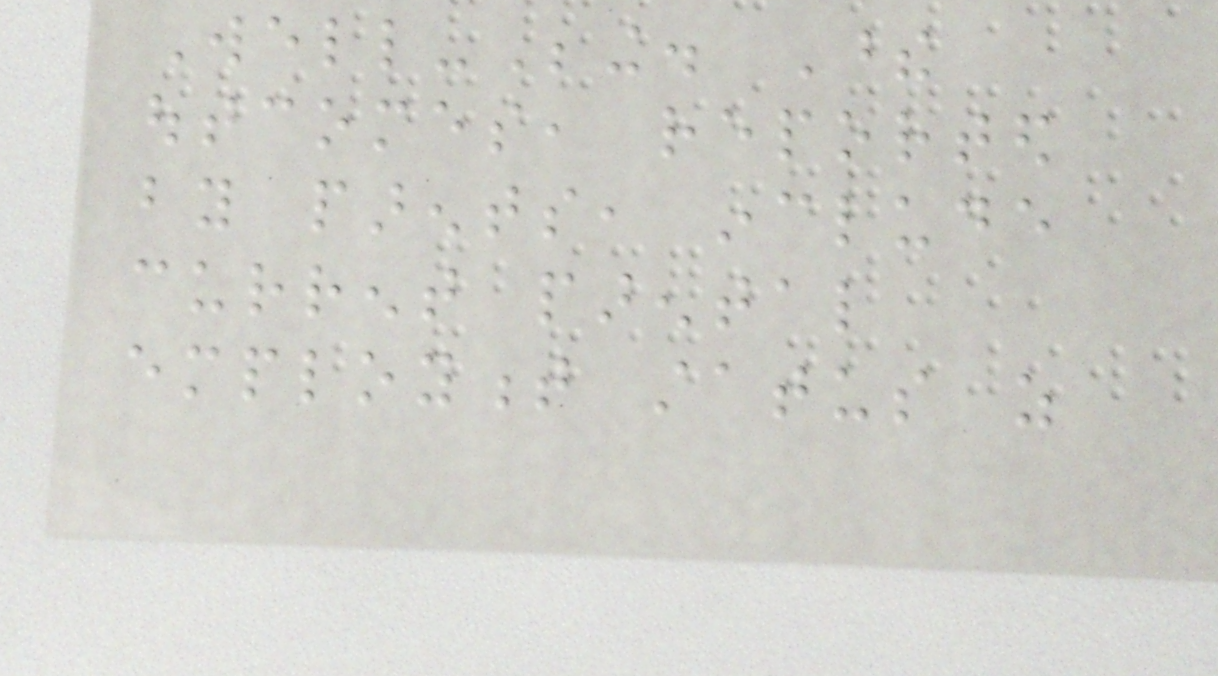Well-Being. These
outcomes, reported
by parents, include
current parental
employment status as
